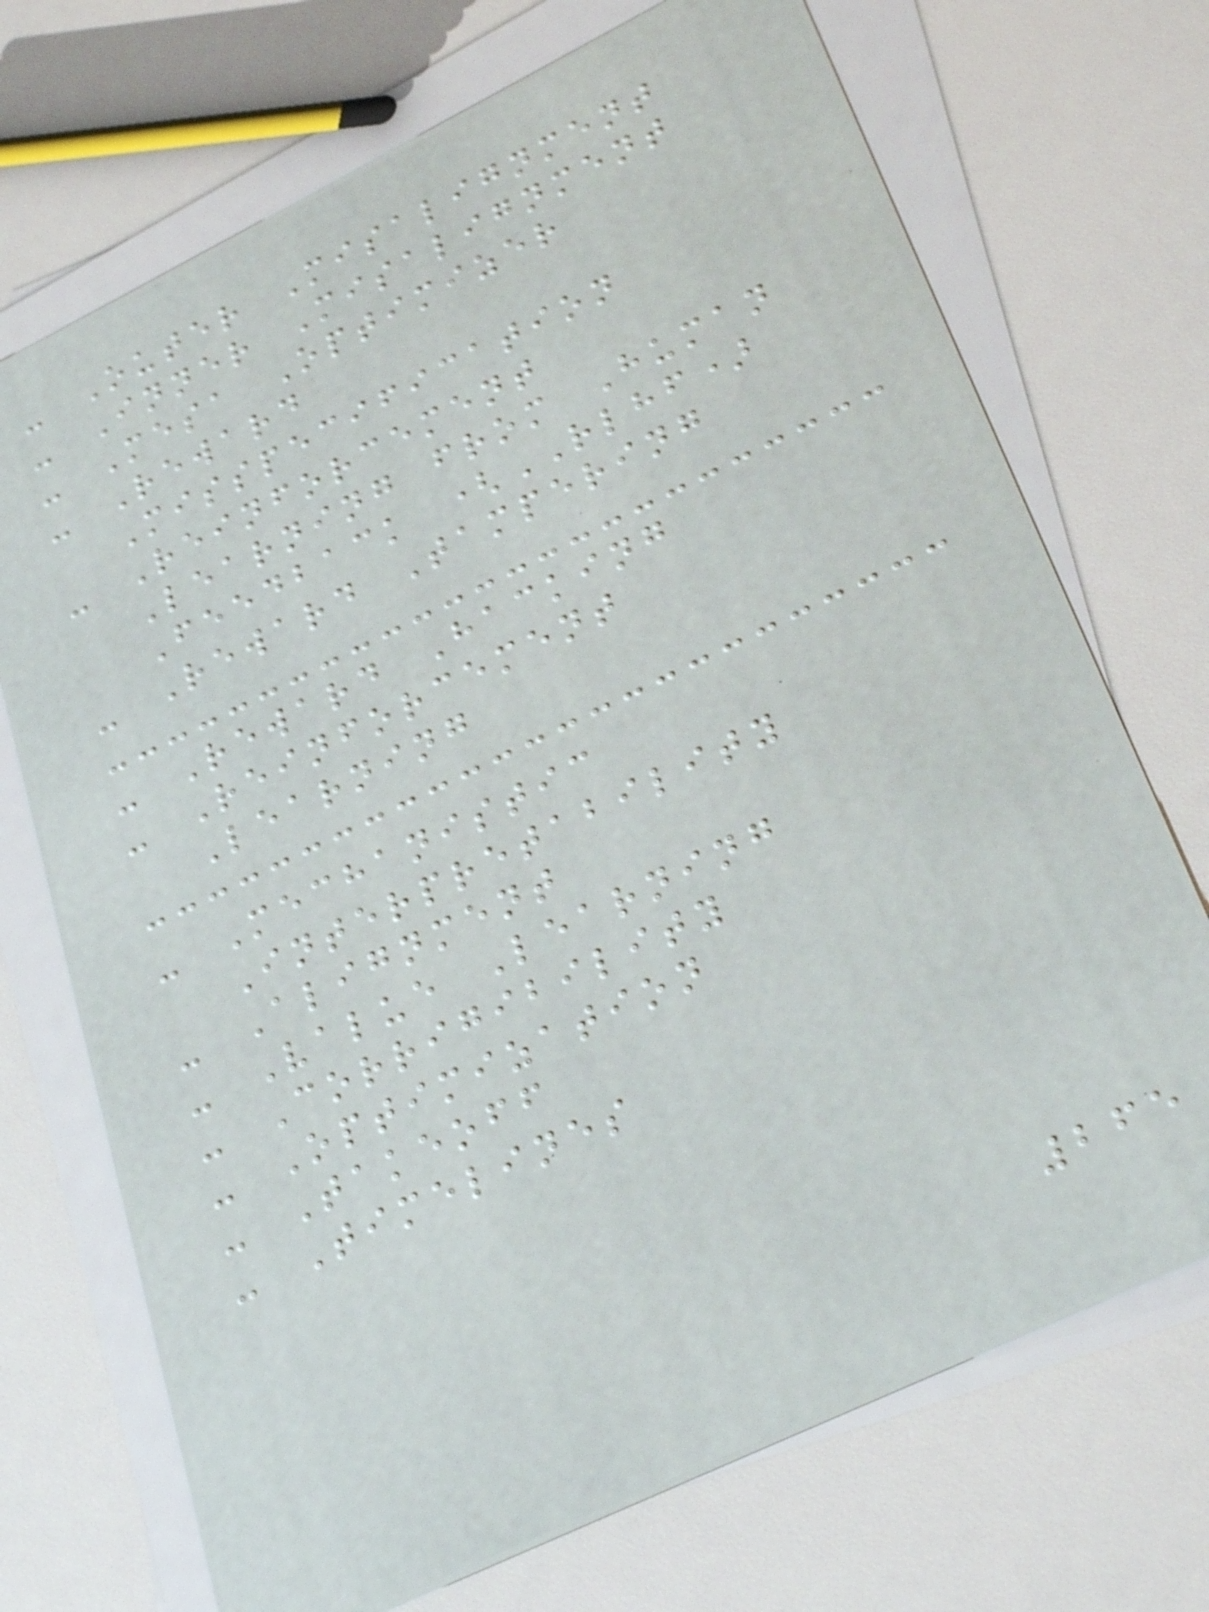- Outer Misalignment
- Inner Misalignment
- Mesa Optimizer
- Reward
Misspecification
- Reinforcement
Learning from Human
Feedback (RLHF)
- Reward Tampering
- Reward Hacking
- Reinforcement
Learning
- Mechanistic
Interpretability
- Alignment
- Value Learning
- Corrigibility
- Optimization
- Takeoff
- Timelines
265
